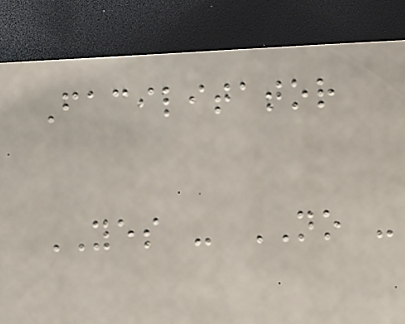Facilitator
YES - NO -
